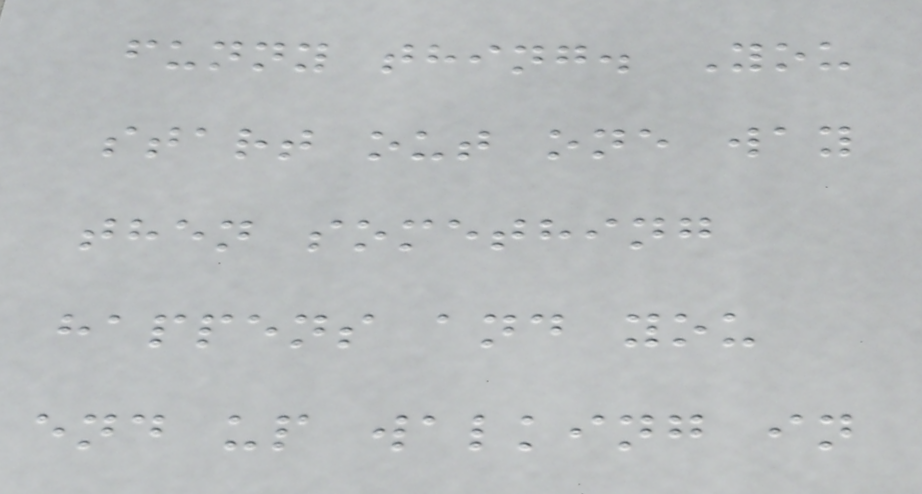funny thing. You
start out one way
then something
happens and you
end up walking in
